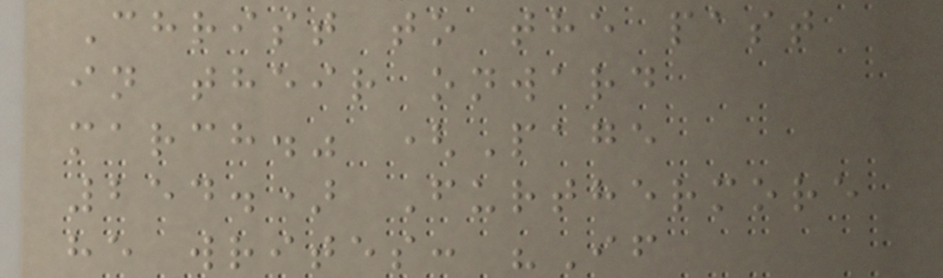Christ to the past
in their onward
march." (Page
254.) Furthermore
he writes: "If
